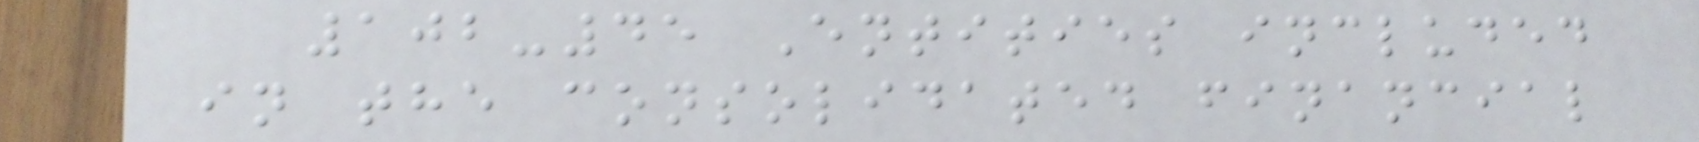102-45 Entities included
in the consolidated financial
